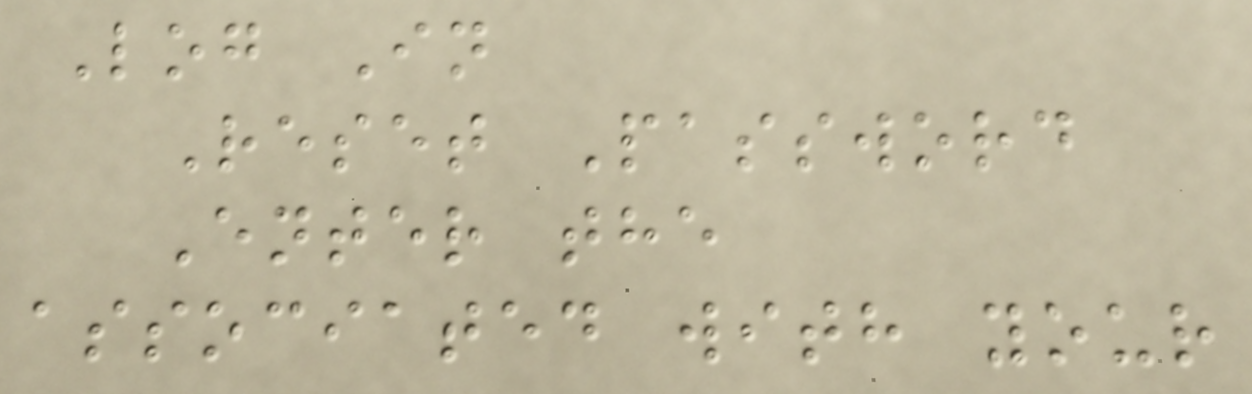Log In
Reset Password
Enter the
associated with your
